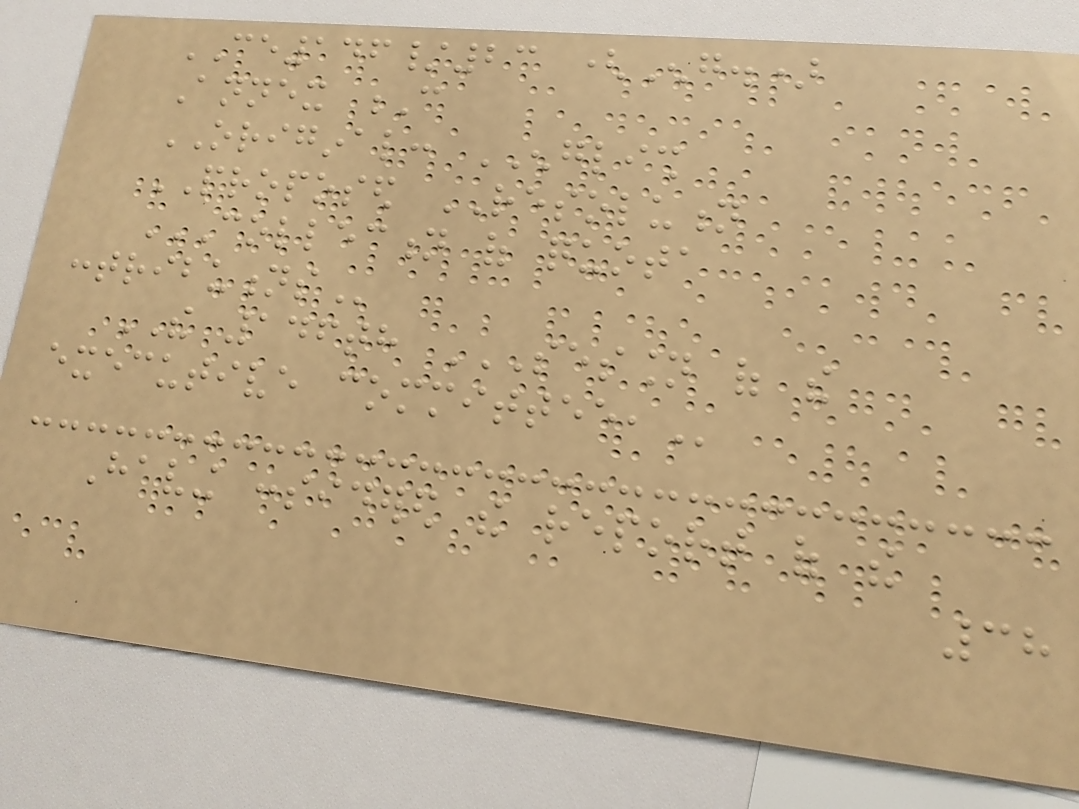CE146/23 (Eng.)
Annex C
ORIGINAL: ENGLISH
PROPOSED RESOLUTION
COLLECTION OF QUOTA
CONTRIBUTIONS
THE 146th SESSION OF THE
EXECUTIVE COMMITTEE,
Having considered the report of the
38
